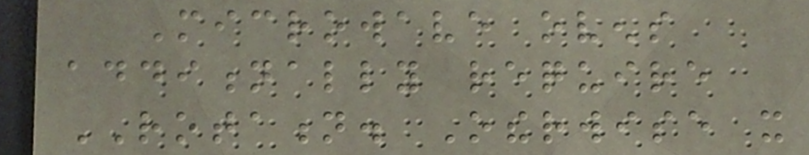Microwave ovens
additionally require
ROTATION. Otherwise it
